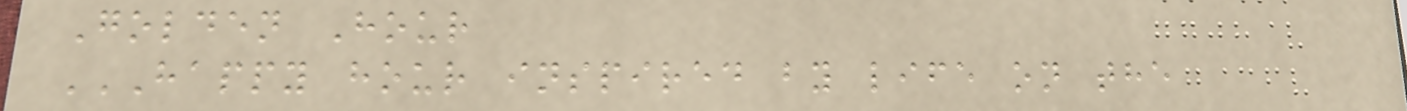Golden Hour
HAPPY HOUR INSPIRED BY LIFE ON THE
